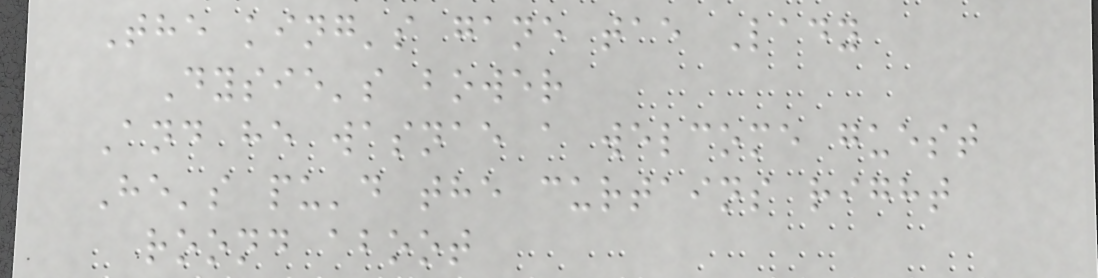The king's gane tae Lady
Dysie's bower
And he wasnae a welcome guest
He's pu'd the curtains right
roond aboot
